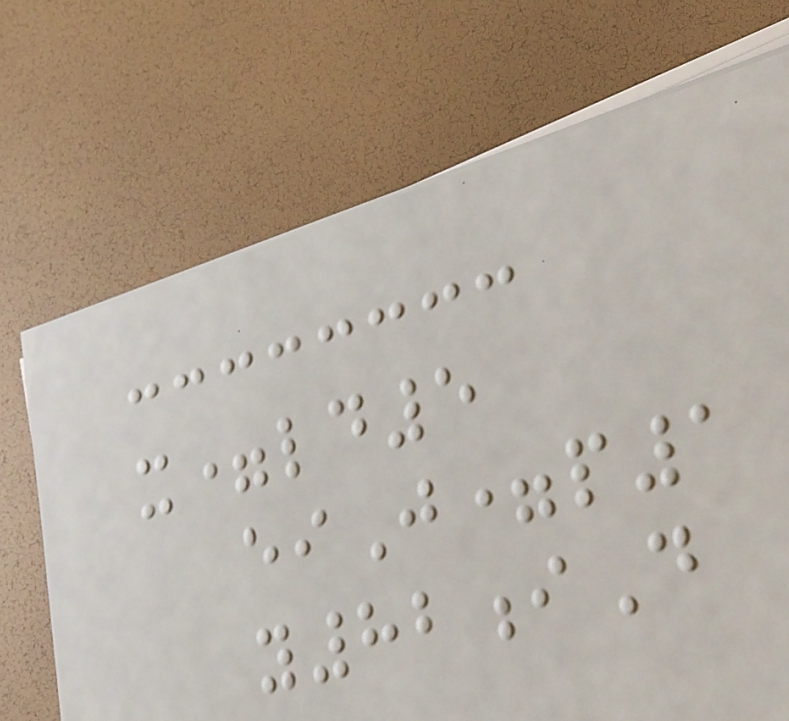x=ld5
eiJ=p1
y82iD
